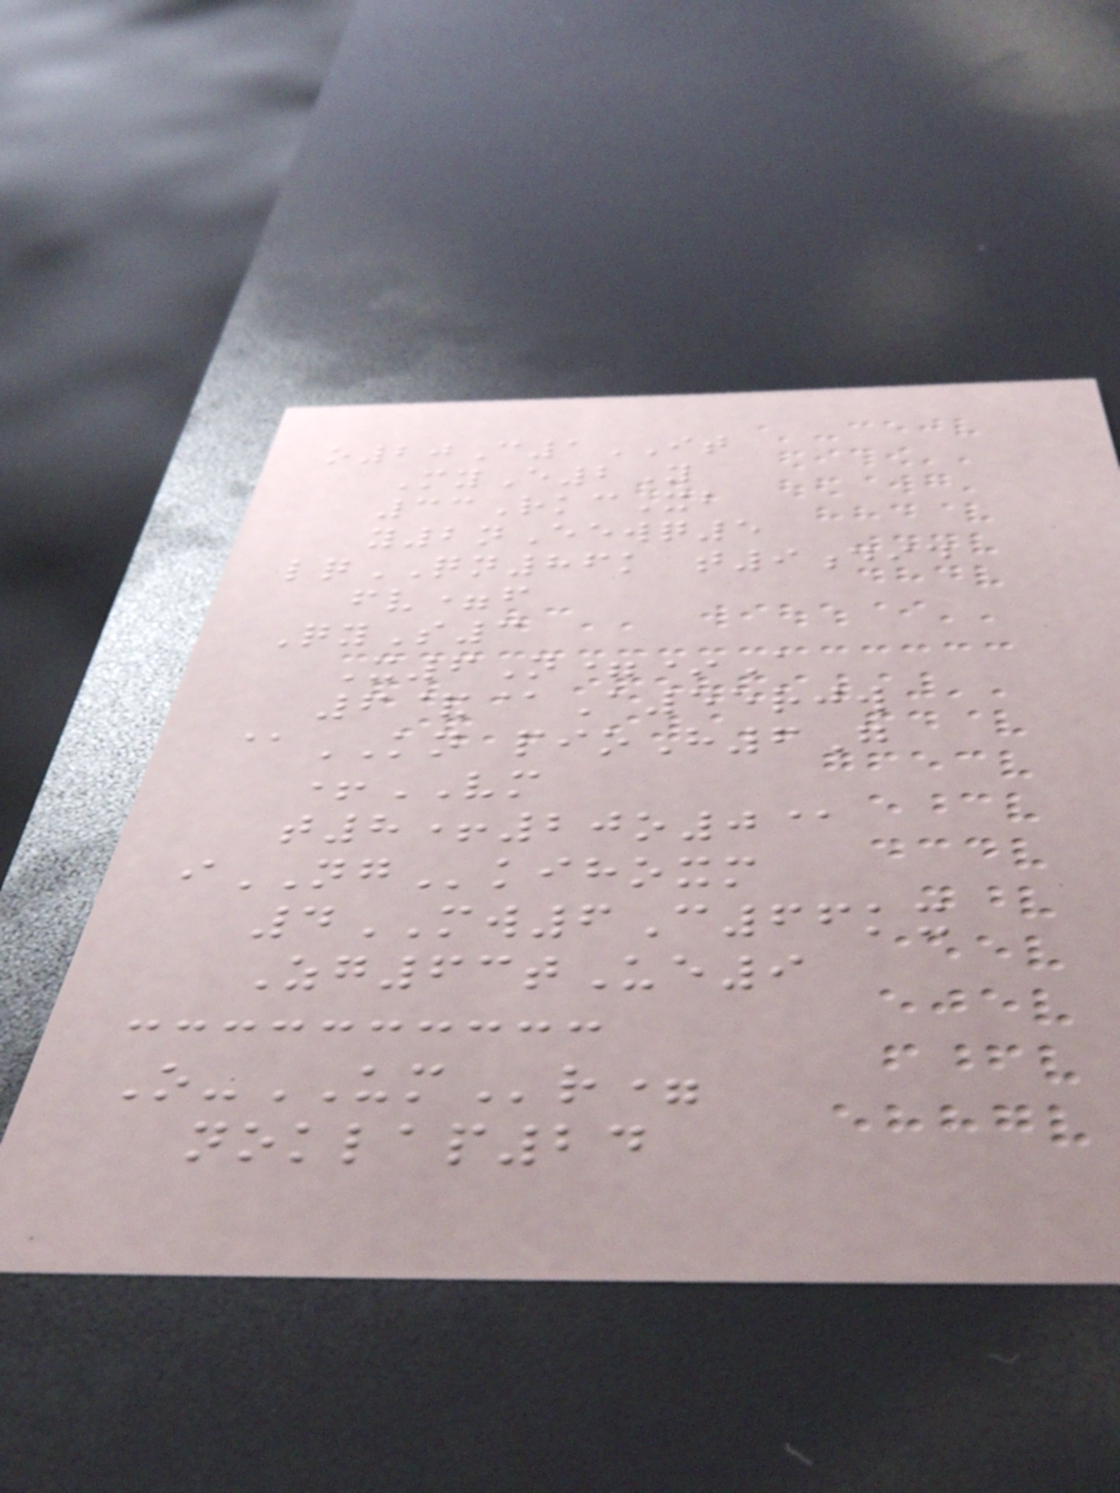o20C1IT
MyE2Y
33RkcXb
y2nEewq5
lqQN86k t9did
fv=f
QyS3
X6N=*A
6&@A55rjw
@KN pioH6G
+VM
t8+20o0@
iNGkihoxm
4MW6C66kx
Zg63tUe9
O-UMr=
noklap24
